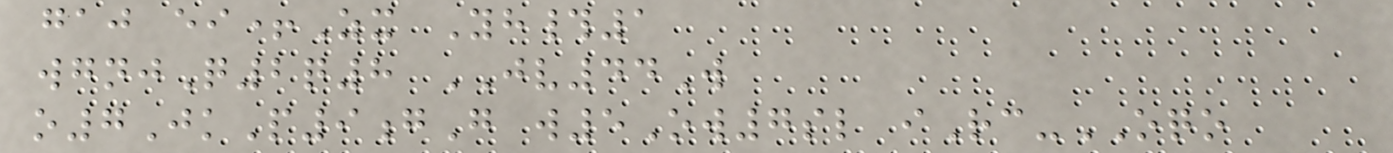gaj ei+Zx Yh#1
wgnjQ2q8 JV44W
o7JkP9gG w5Ow7sl iRc-OQO
